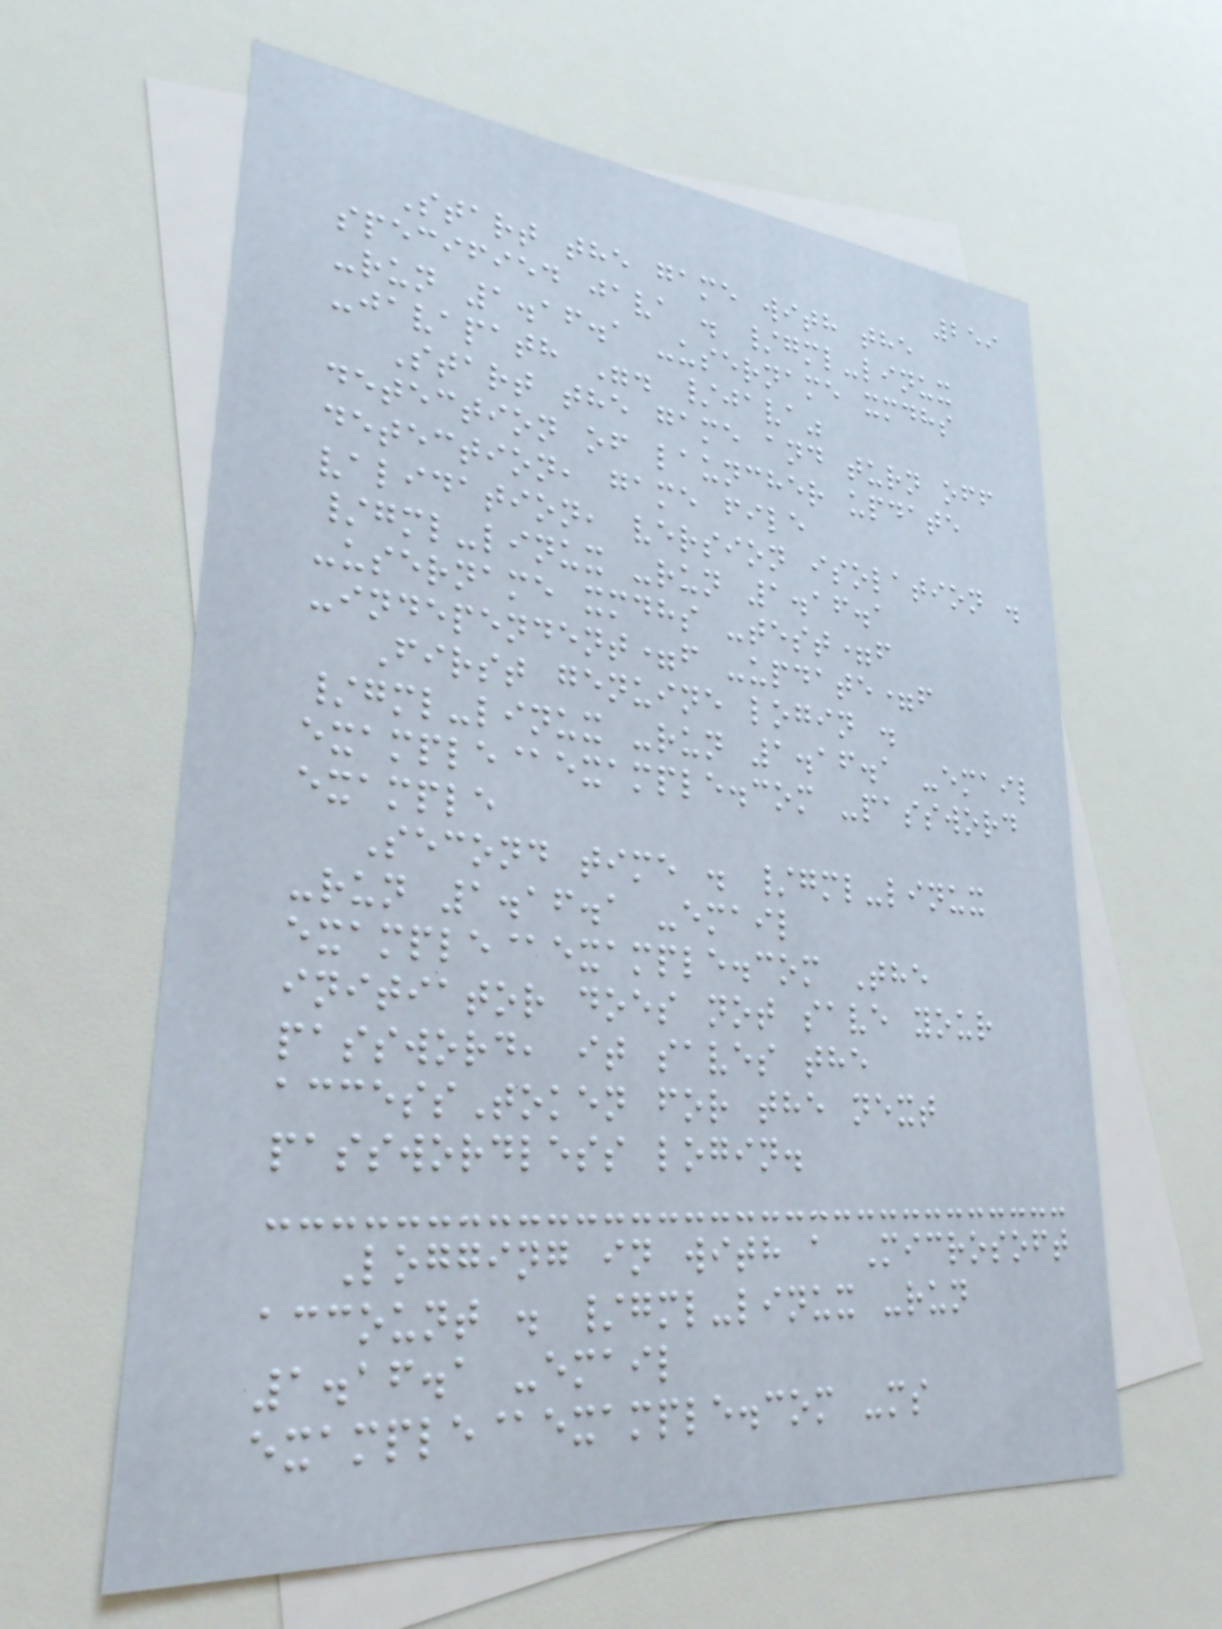259
Start the game with the
specified java . /gml-linux
-run 1.16.1 -username xmdhs
-javapath ". /java"
Start the game and turn off
detection of launcher update
detection, game file
validation, version isolation .
/gml-linux -run 1.16.1
-username xmdhs -test=f
-independent=f -update=f
First genuine login .
/gml-linux -run 1.16.1 -email
example@example.com -password
example
Second time . /gml-linux
-run 1.16.1 -email
example@example.com The
initiator does not save your
password, it saves the
accessToken for the next
passwordless login.
Logging in with a Microsoft
account . /gml-linux -run
1.16.1 -email
example@example.com -ms
